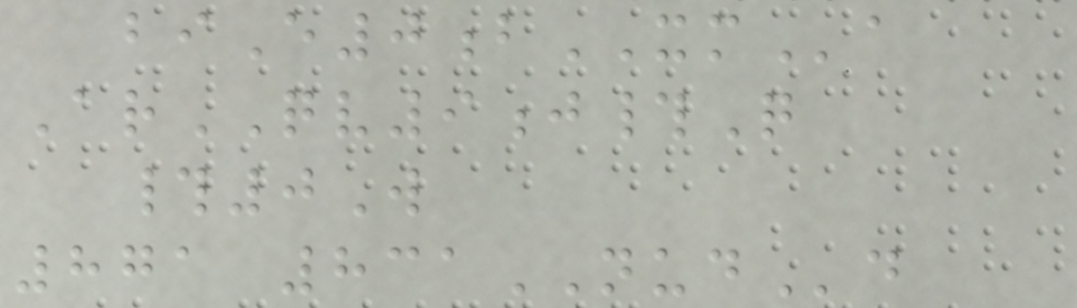biE0bXMa
ArQV9j#Q
#0W
871 831NUDd
